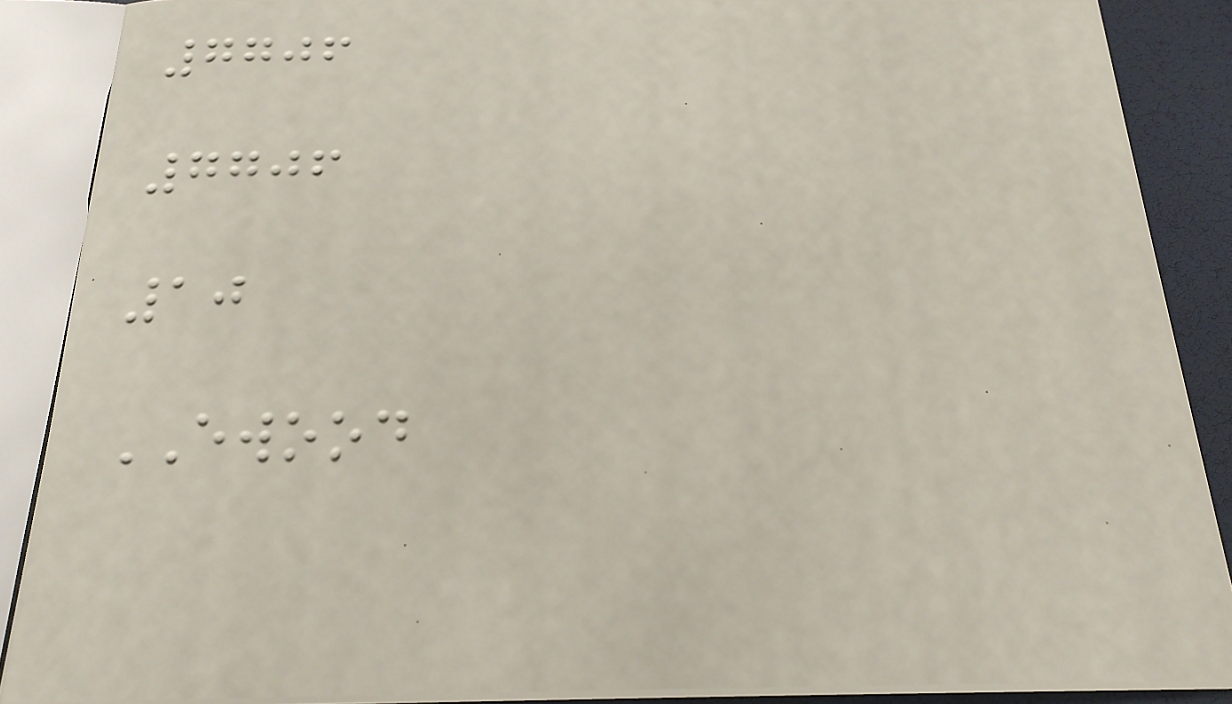7706
7706
10
EWOOD
